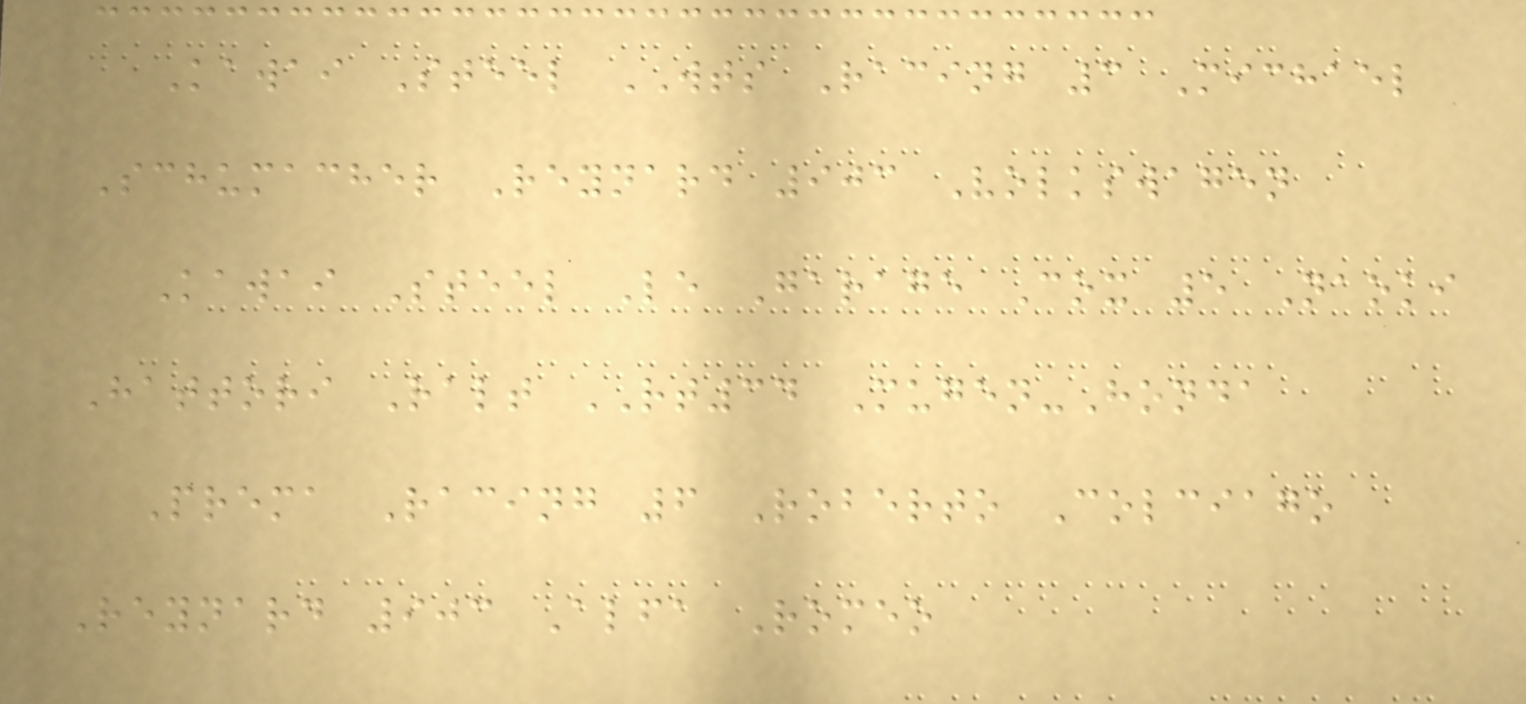Kawai Steel WTS Racing 3 Michael
Schumacher Reynard 903 Volkswagen
Kawai Steel Le Garage Cox 5 Naoki
Hattori Ralt RT34 Mugen-Honda
Prema Racing 6 Roberto Colciago
Reynard 903 Alfa Romeo
